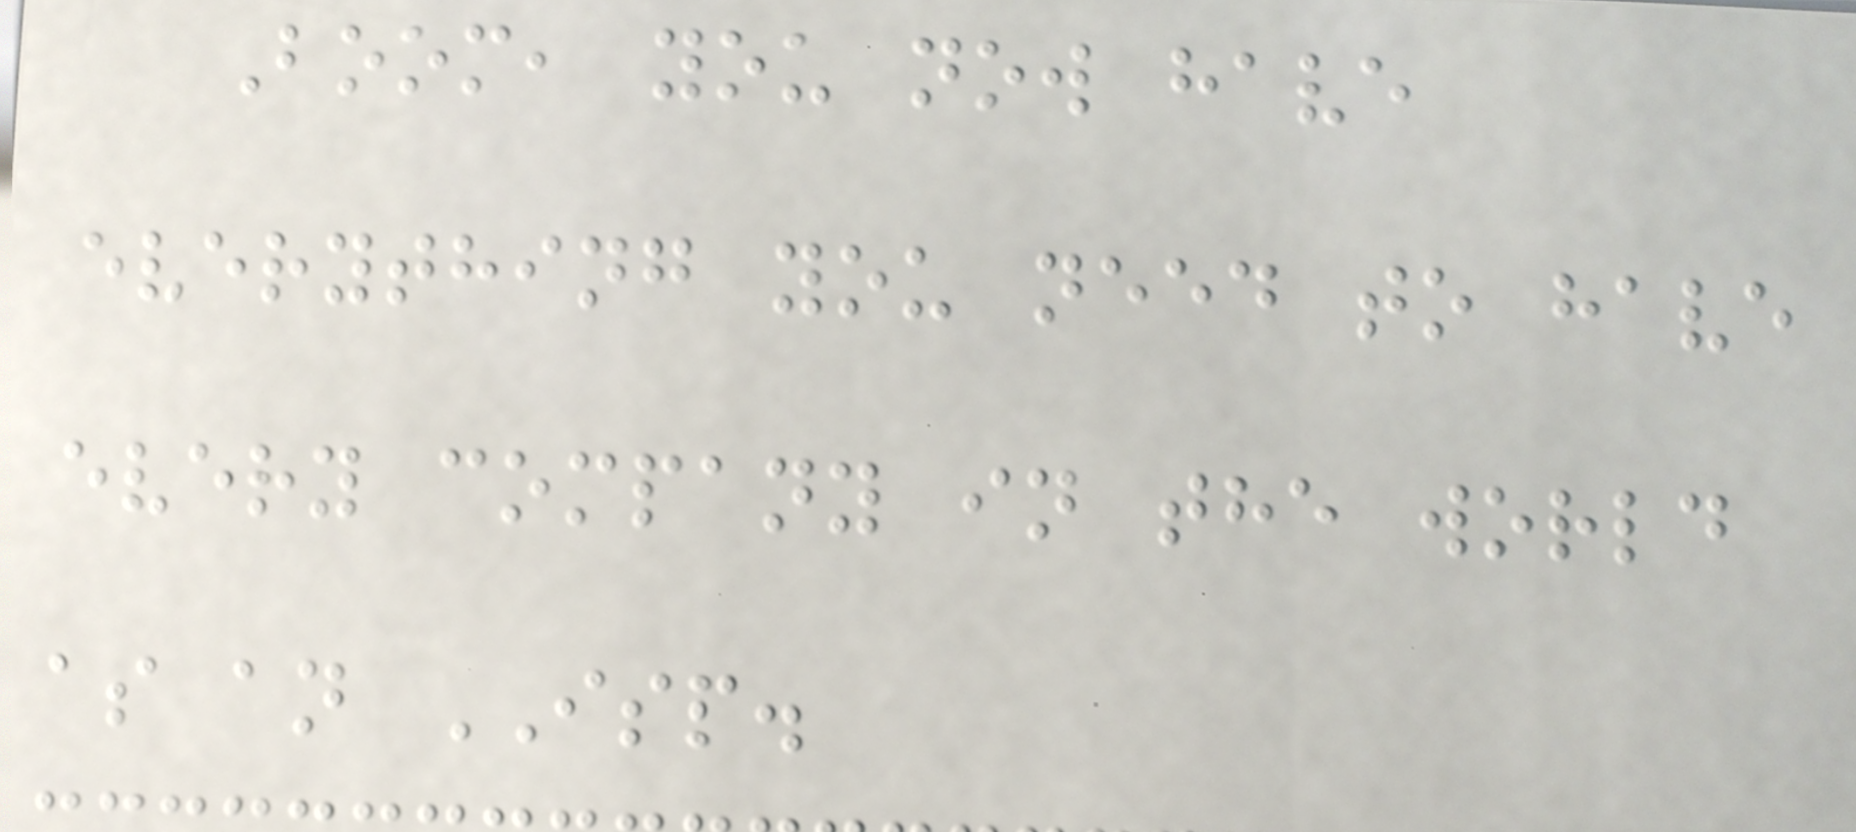Boom, you now have
everything you need to have
every company in the world
as an ISP.
